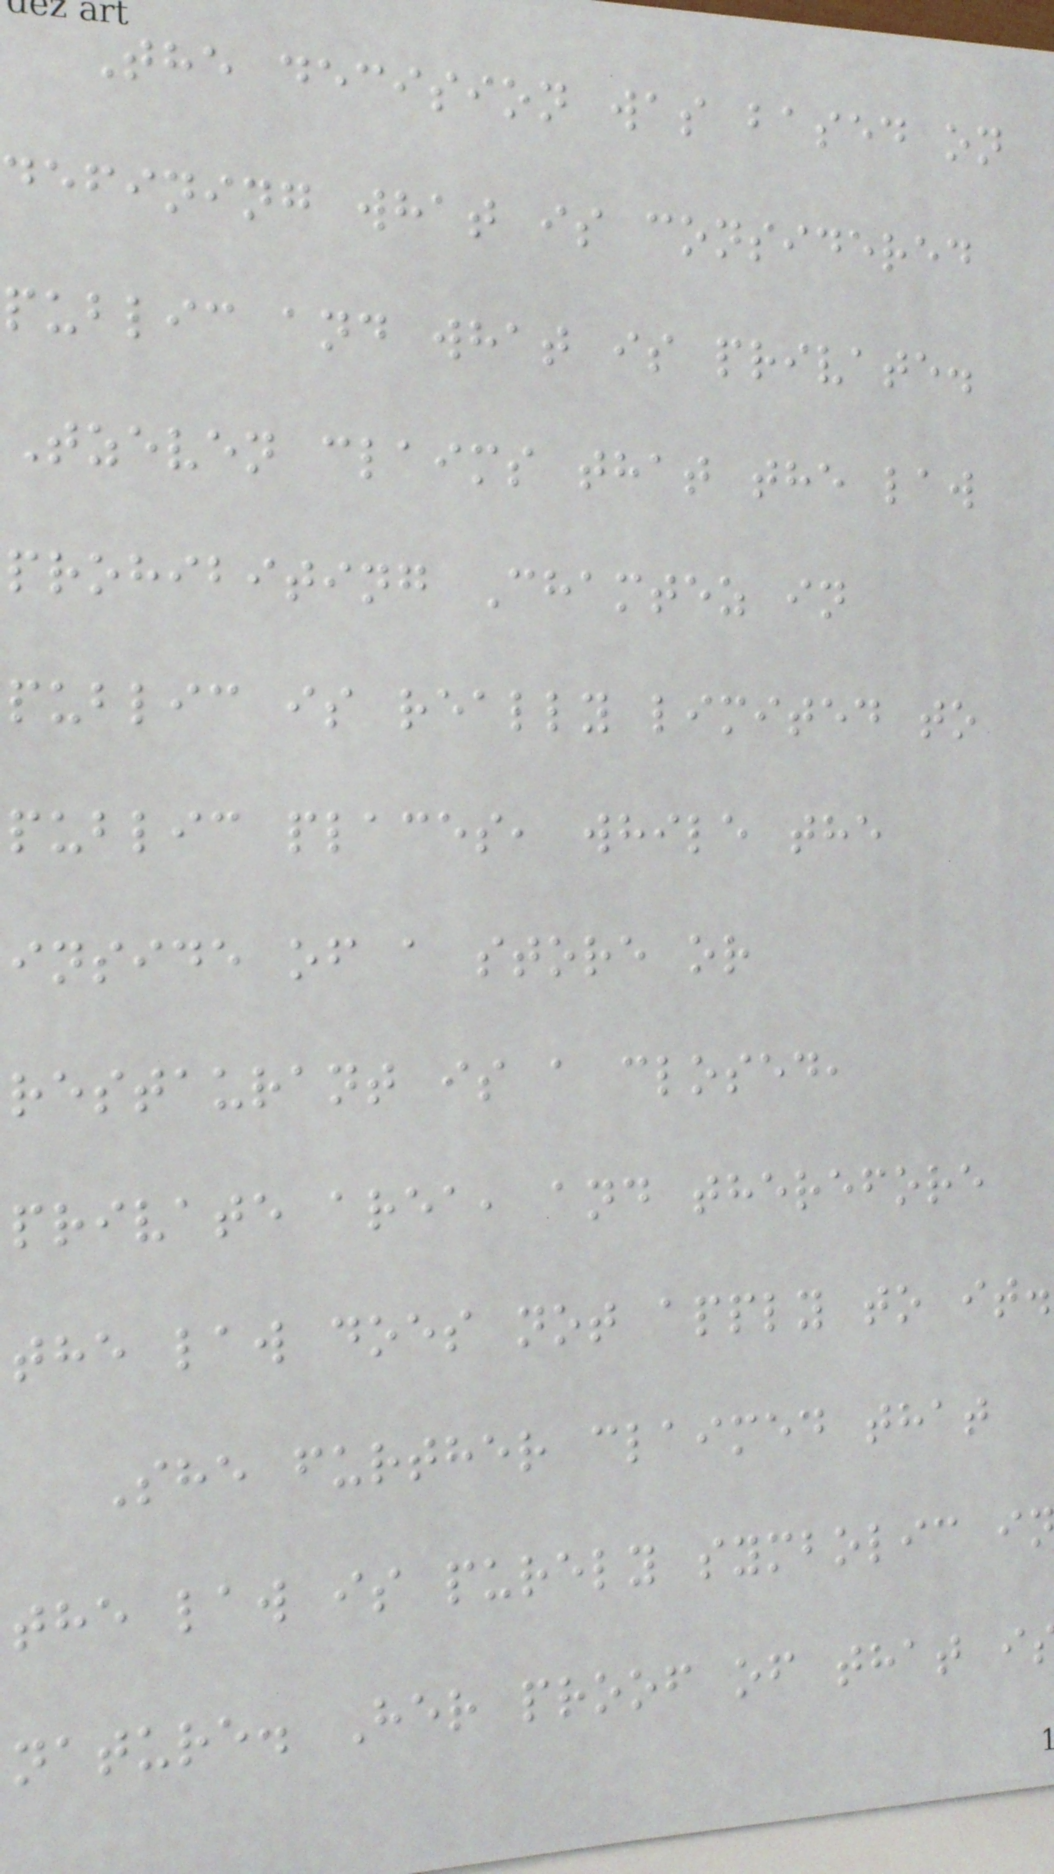The decision was based on
defining what is considered
public and what is private.
Tzeven claims that the law
prohibiting Chamtez in
public is really limited to
public places, while the
inside of a store or
restaurant is a closed,
private area, and therefore
the law does not apply to it.
She further claimed that
the law is purely symbolic i
nature. Her proof of that i
